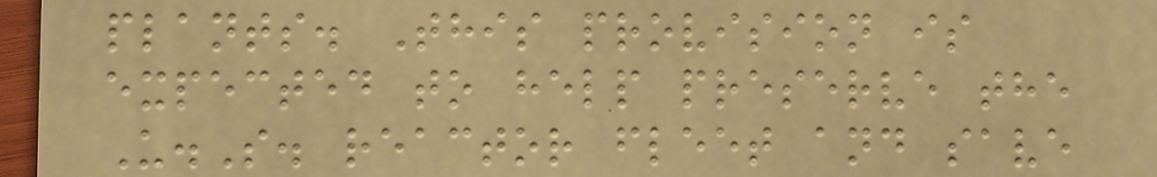plants. This provision is
expected to help preserve the
U.S. reactor fleet and save
